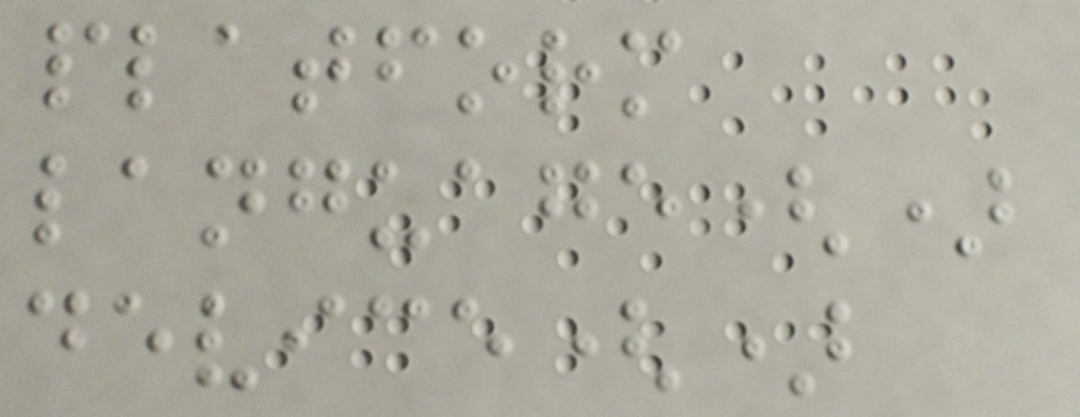platform
language()
device()
